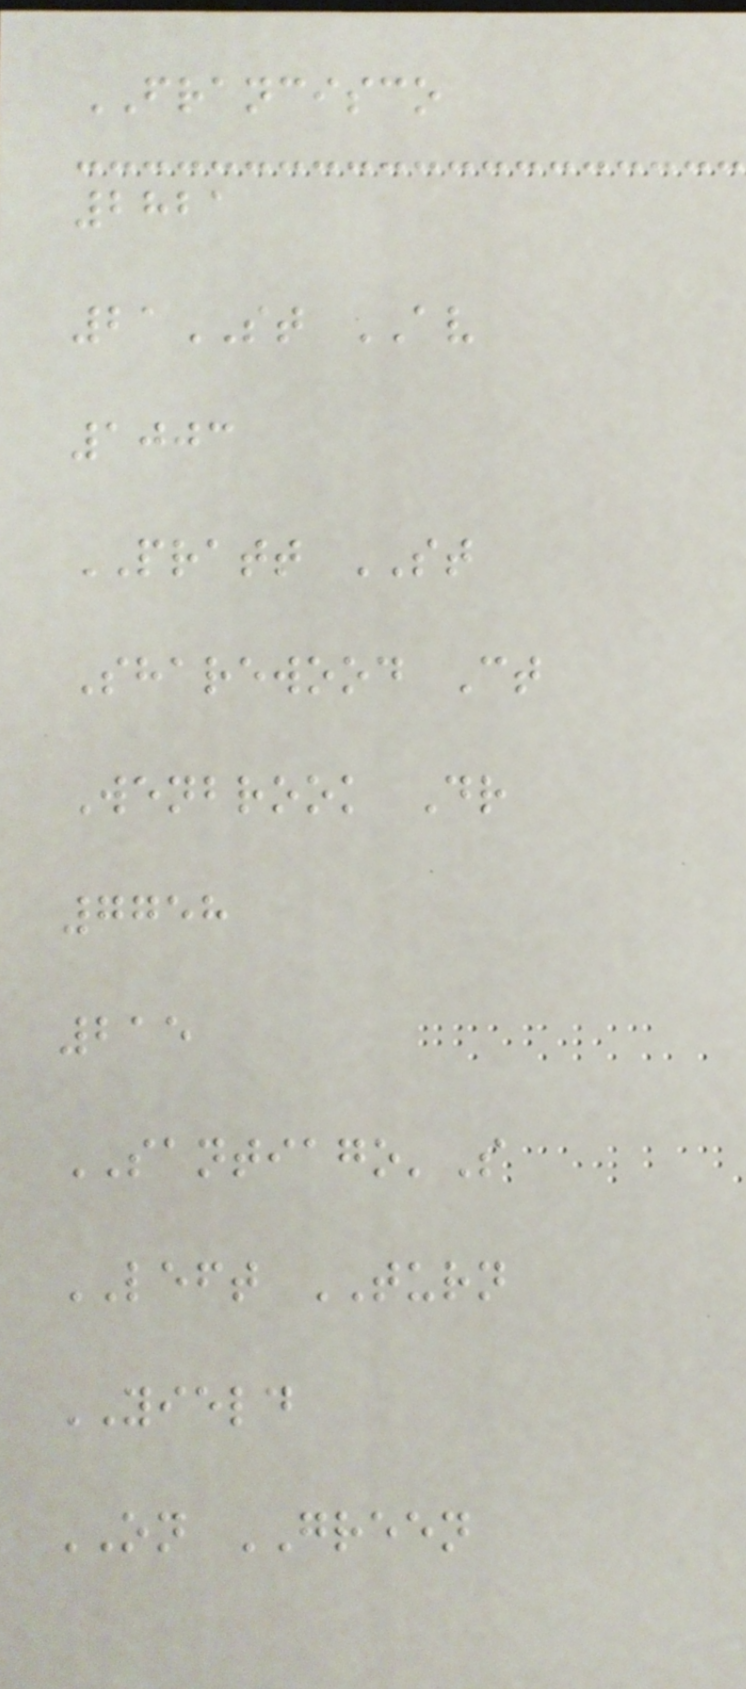FRANCISCO
2821
21ST AV
1003
PRATT ST
Sharewood Ct
Wenbrook Dr
7758
215
SANTIAGO'S
LEFT TURN
YIELD
ON GREEN
